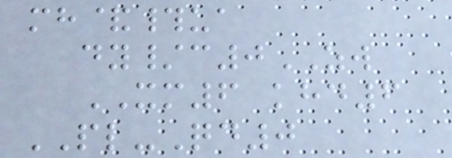mh&#ua
dy/c0ZW
XM6 khd6
PL-Qd0
